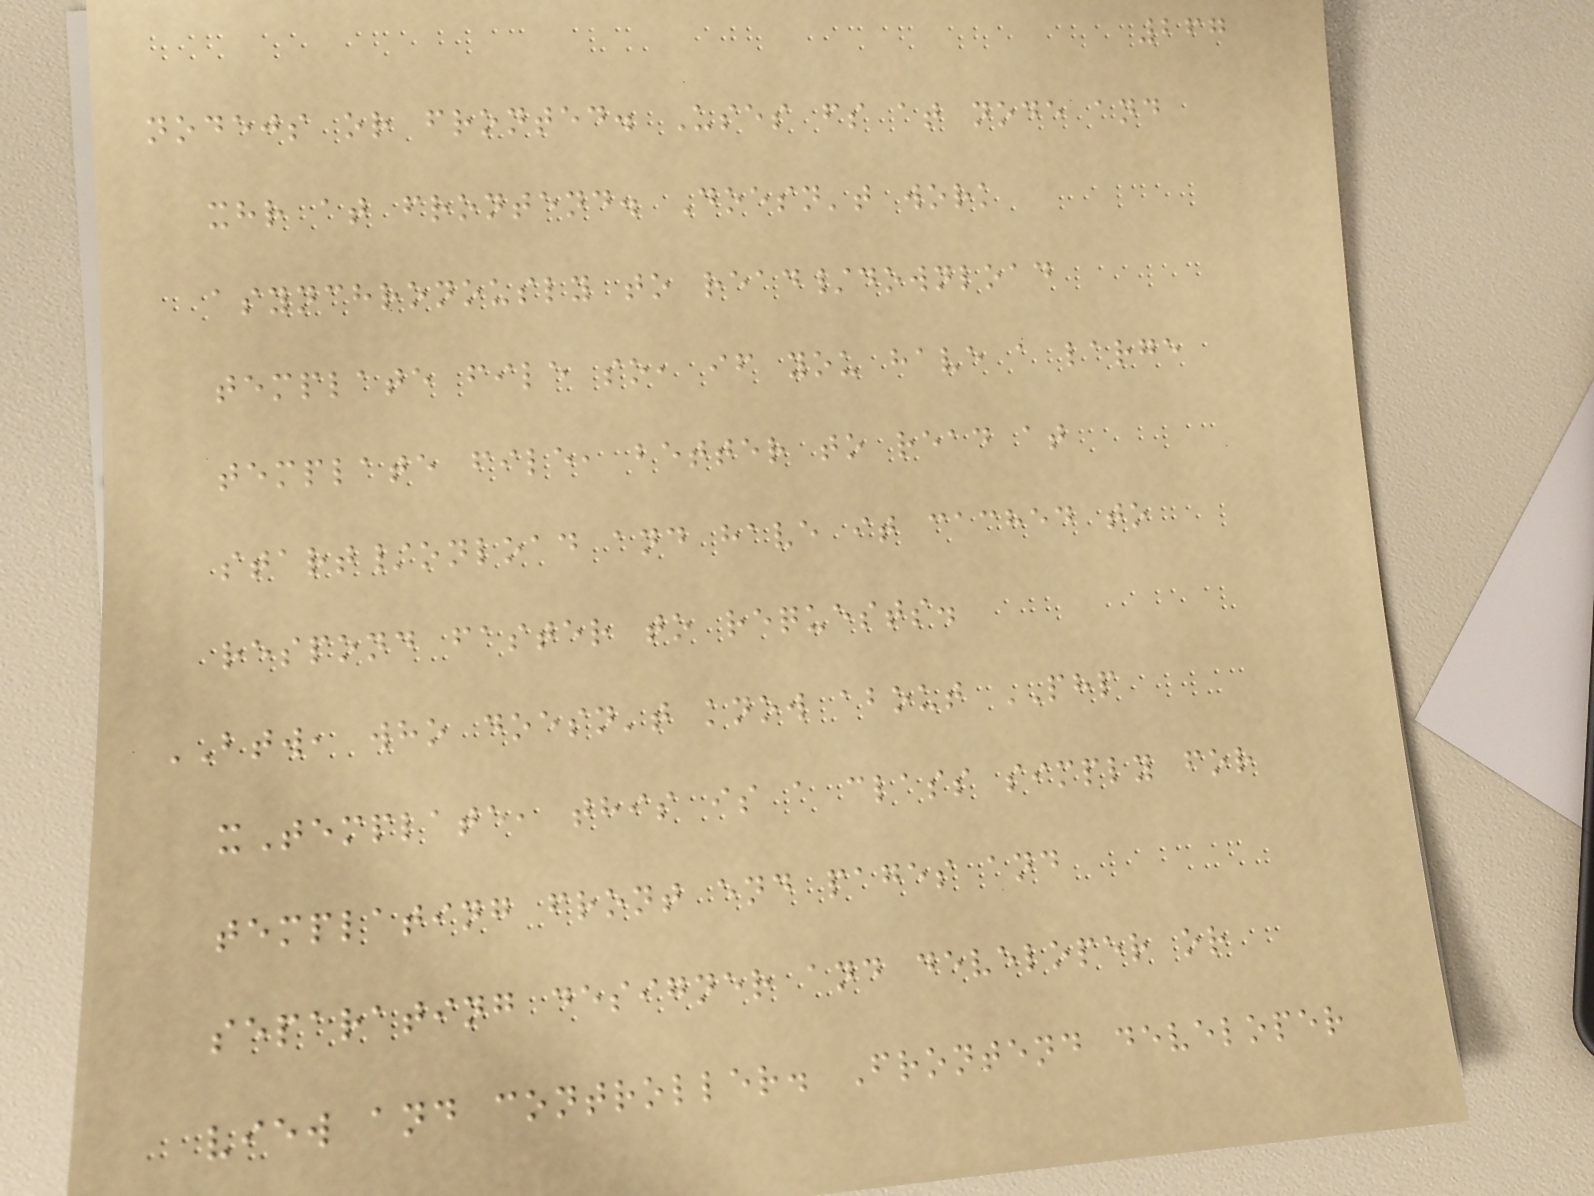267
nodejs or fronted. Uses fs at node and
xhr at frontend. Doesn't work
asynchronously to read/download
template file so, if you have a large
template file, better to read at
start/onload and have it cached to
respond faster to requests.
BTW, who doesn't know about PHP
xTemplate, this is a class simply for
templating front end pages and
separating designer and developer or
view and controller. Frontend developer
